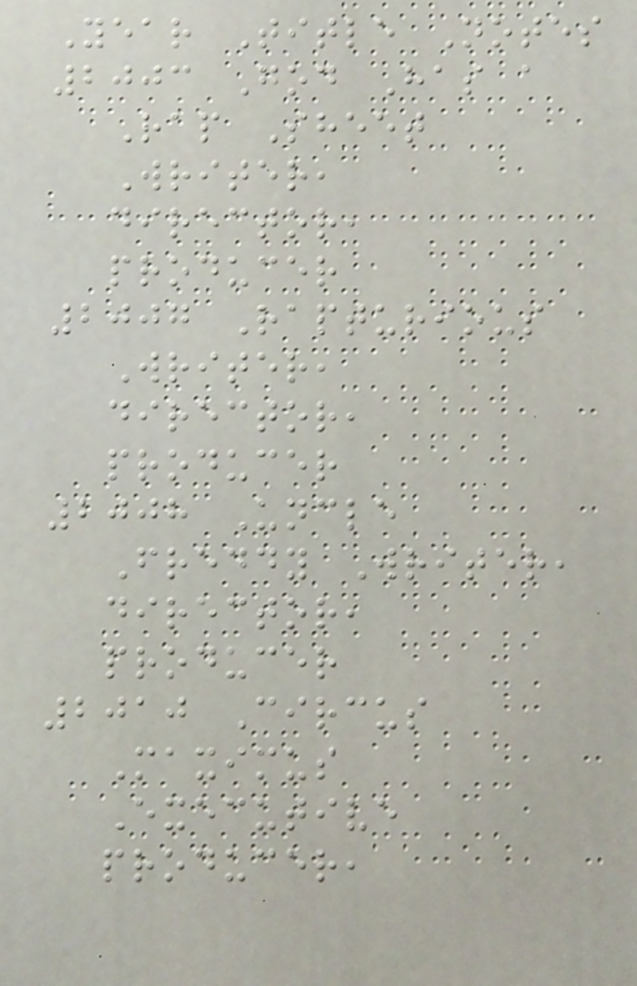Year Title Notes
2003 God Has a
Rap Sheet
Writer,
director,
producer
2007 Rapturious
Writer,
director,
producer
2008 Uncle
Freddy Writer,
director,
producer
2010 Circus
Maximus
Executive
producer,
